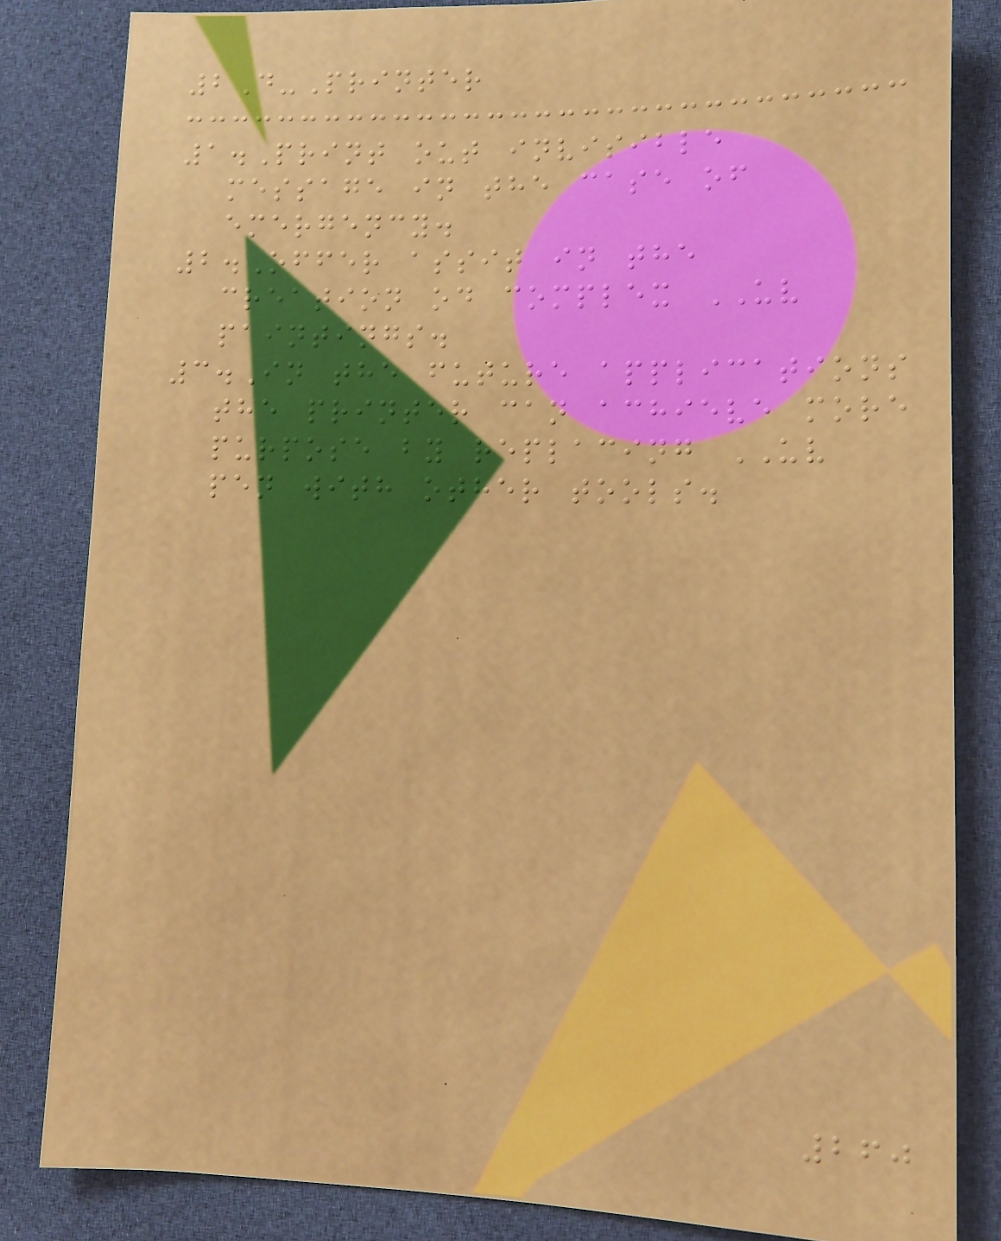2D-Printer
1.Print out invisible
message in the case of
emergency.
2.Offer assit in the
creation od complex UV
paintings.
3.In the future applications
the printer can achieve more
purpose by replacing UV
pen with other tools.
260
